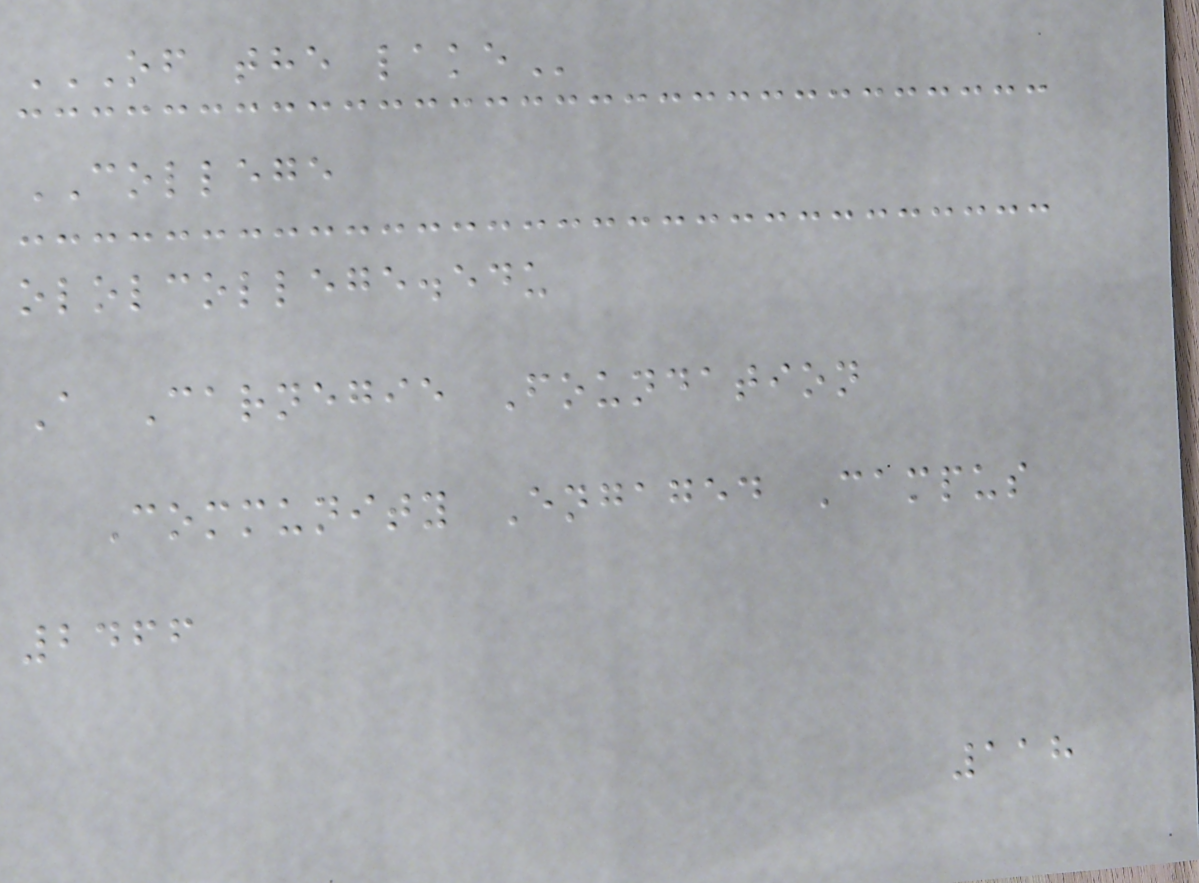OF THE LAKE
COLLEGE
ololcollege.edu
A Carnegie Foundation
Community Engaged Campus
2466
118
